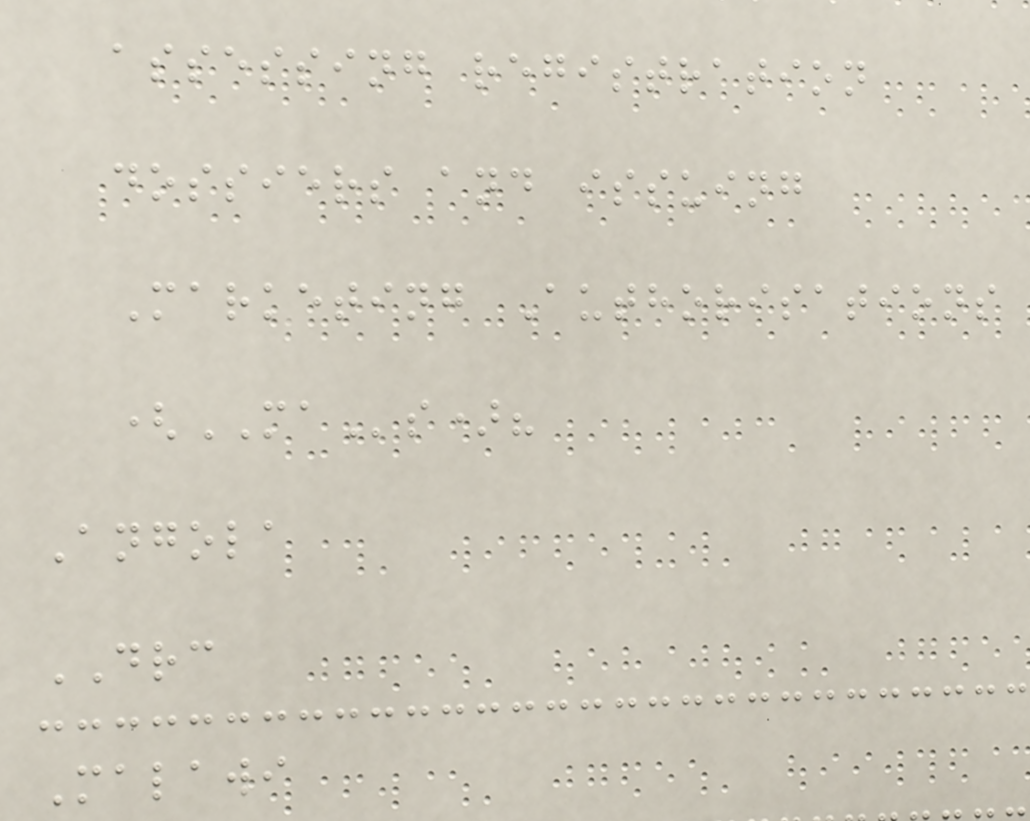assessing registration
dossiers and issuing
Marketing Authorisations
(MAs)?
Angola
DRC
Malawi
